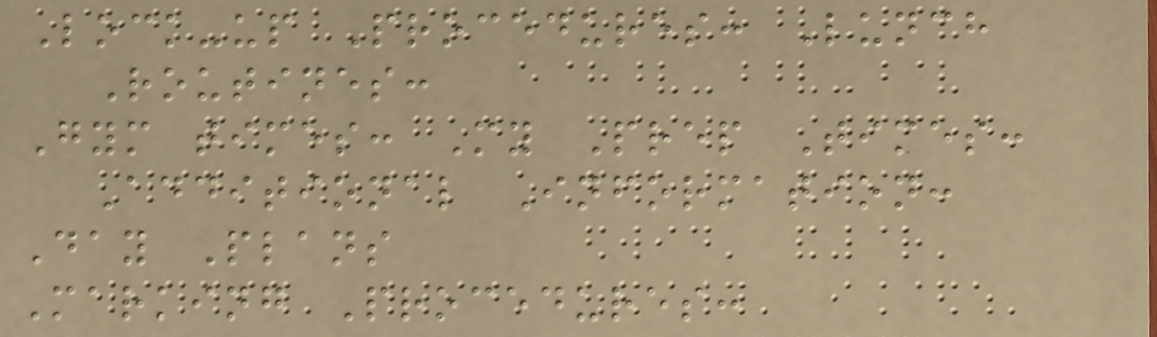Lock-up Procedures: Lunch
Routines:
Gym times: My Prep Times:
Additional Information:
Day Plans
Marking Procedures:
